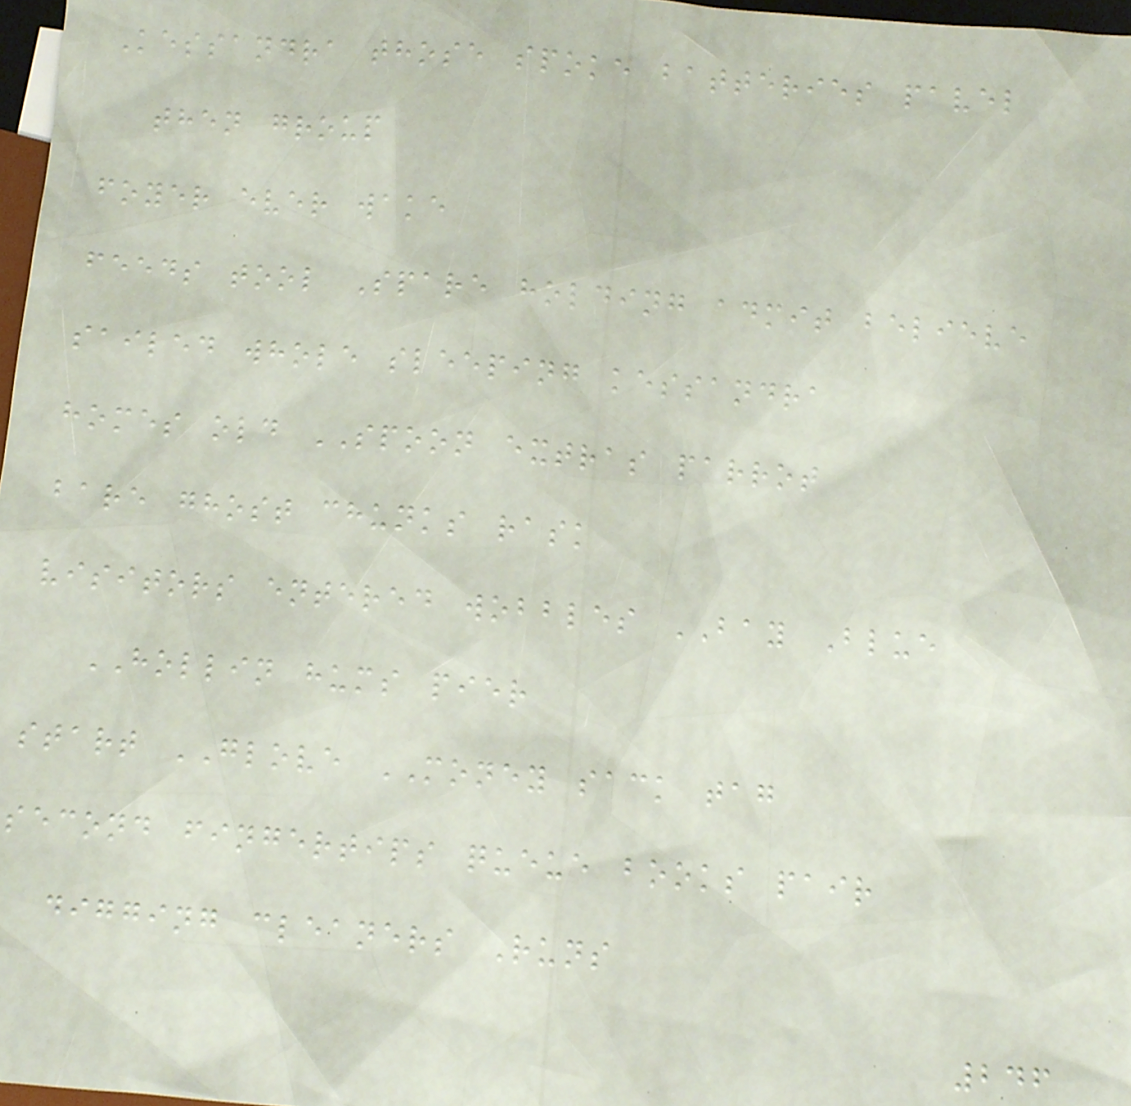Kessandra those spoke batteries pavel
then group
foyer ever wake
feeds tool Spare holding admit believe
sailed whole sleeping kessandra
homes old SPOON extras parrot
bare ghost chunks rask
visitors entered wobbles BAY Blue
HOLLIN hums pier
start GLOVE MONEY sack tag
second fingertips queue books pair
digging cleaners Runs
246
